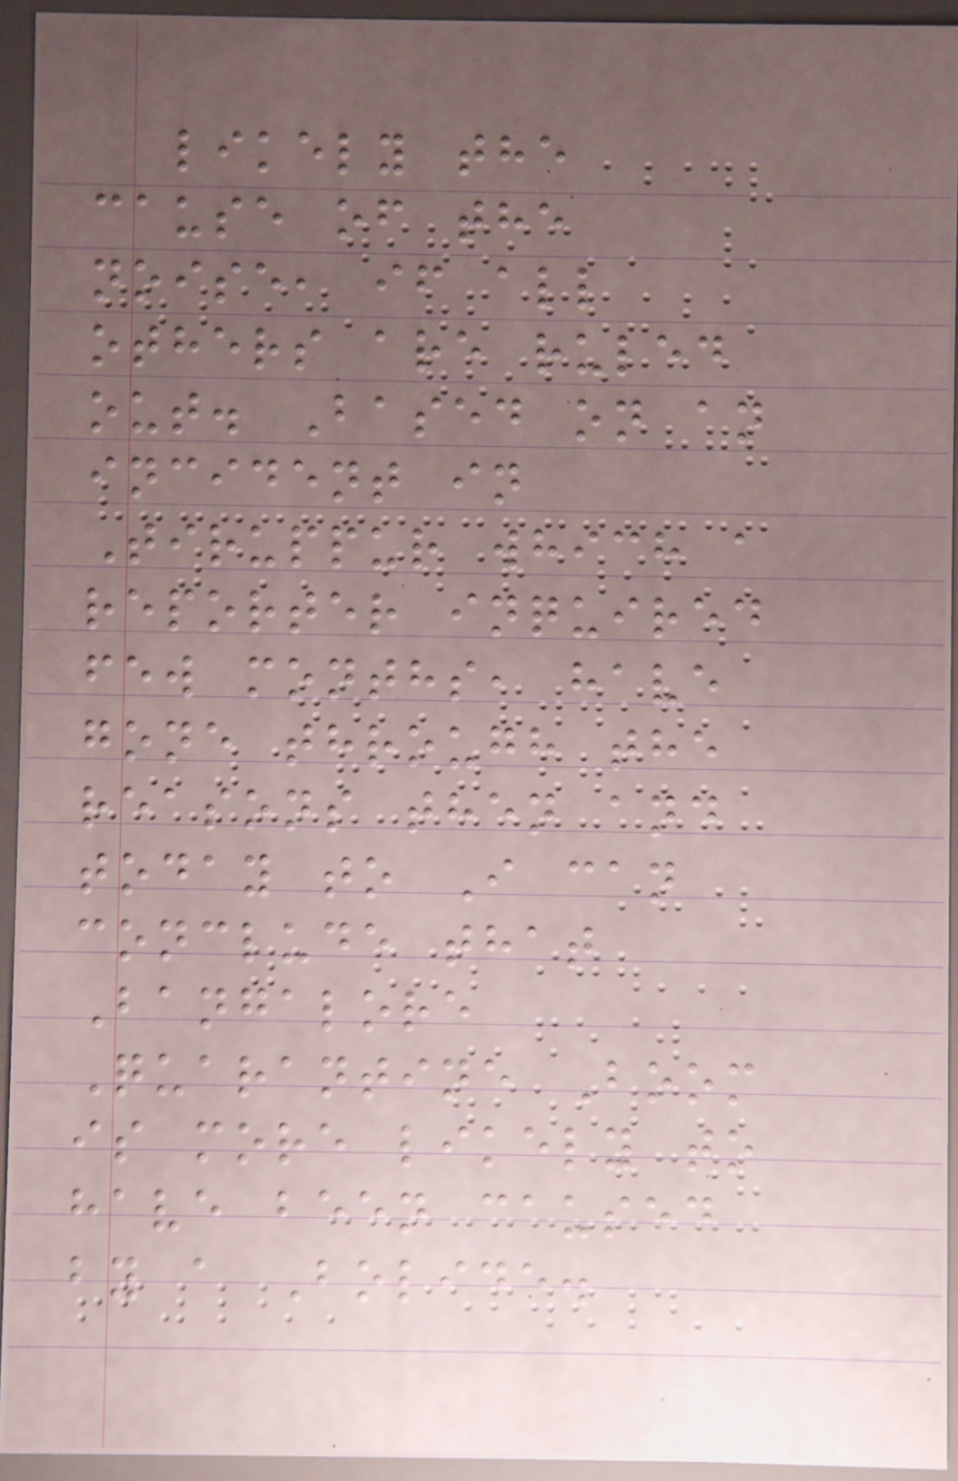likely the
cause of the
noise, if all
others are ruled
out. Based on an
incident in
Tiruppur which a
reporter inquired
few months, have
gone through the
reasons then and
today to I can
conclude that
Bangalore
Quarantine Boom
is more likely to
have been caused
by a Bolide.
